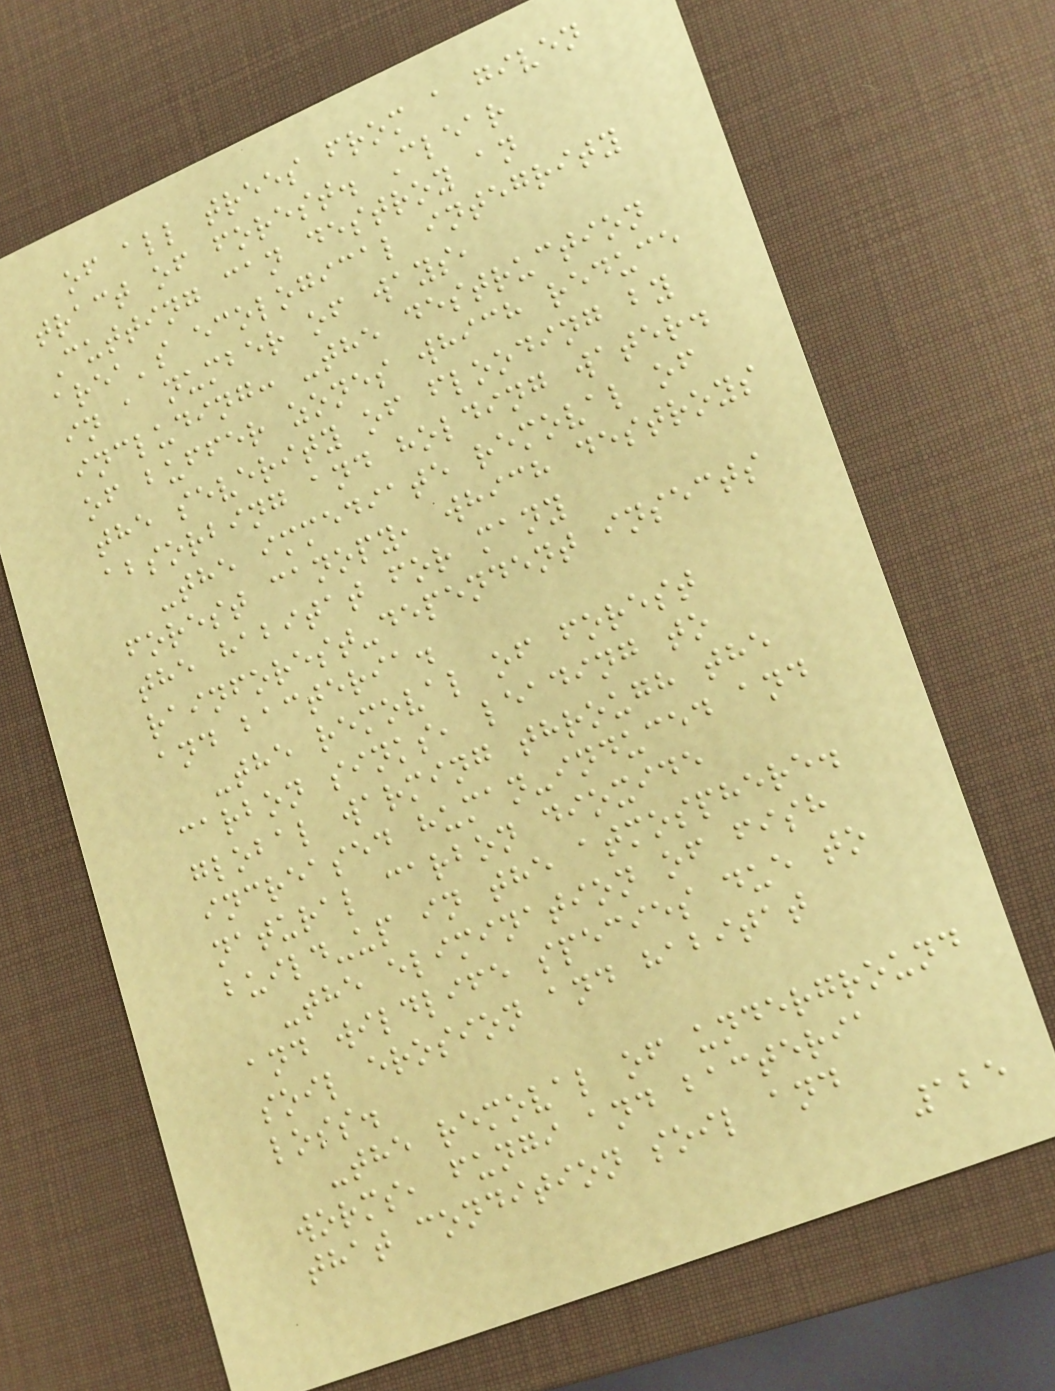of all trees from a given
tract of forest. Clear
Cutting can destroy an
area's ecological integrity
in a number of ways,
including: -the destruction
of buffer zones which reduce
the severity of flooding by
absorbing and holding water.
-the immediate removal of
forest canopy, which destroys
the habitat for many
rainforest-dependent insects
and bacteria.
-the removal of forest
carbon sinks, leading to
global warming through the
increased human-induced and
natural carbon dioxide
build-up in the atmosphere.
-the elimination of fish
and wildlife species due to
soil erosion and habitat
loss.
-the removal of underground
worms, fungi and bacteria
that condition soil and
125
